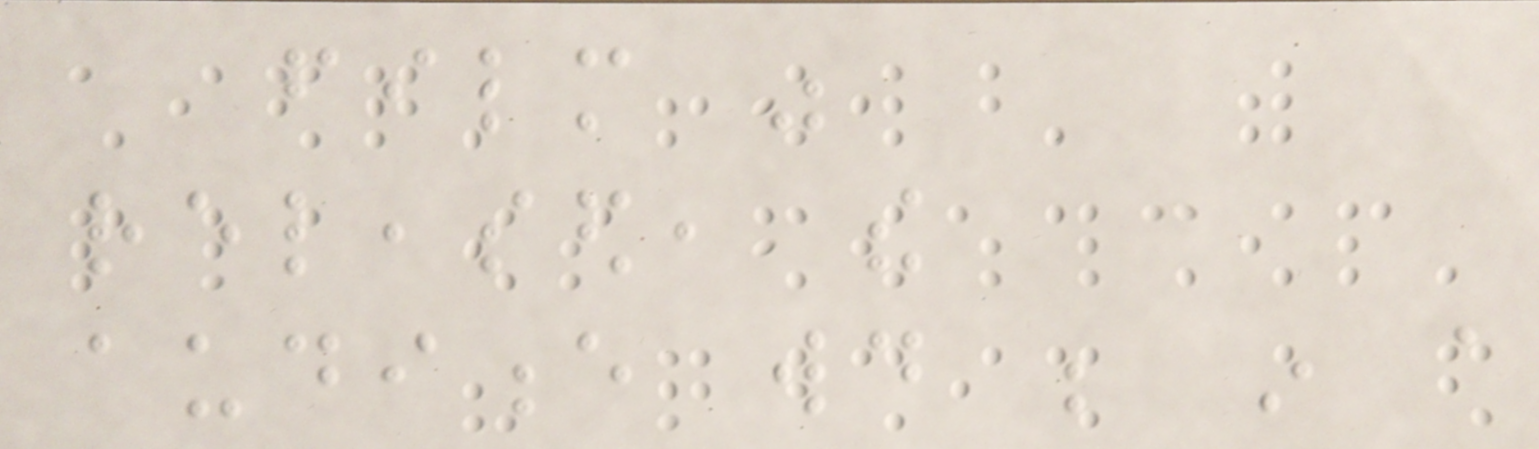film was
released, the
audience would be in a
